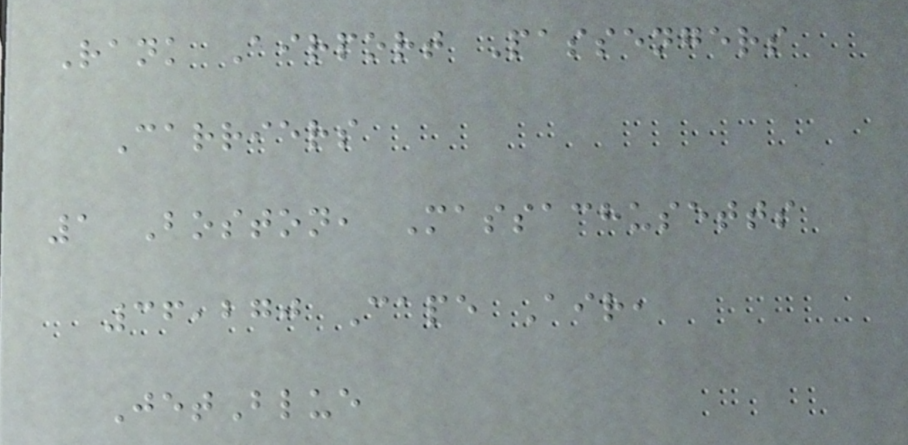Rank Airport Passengers
Carriers
1 Boston, Massachusetts
36,270 Cape Air,
JetBlue
